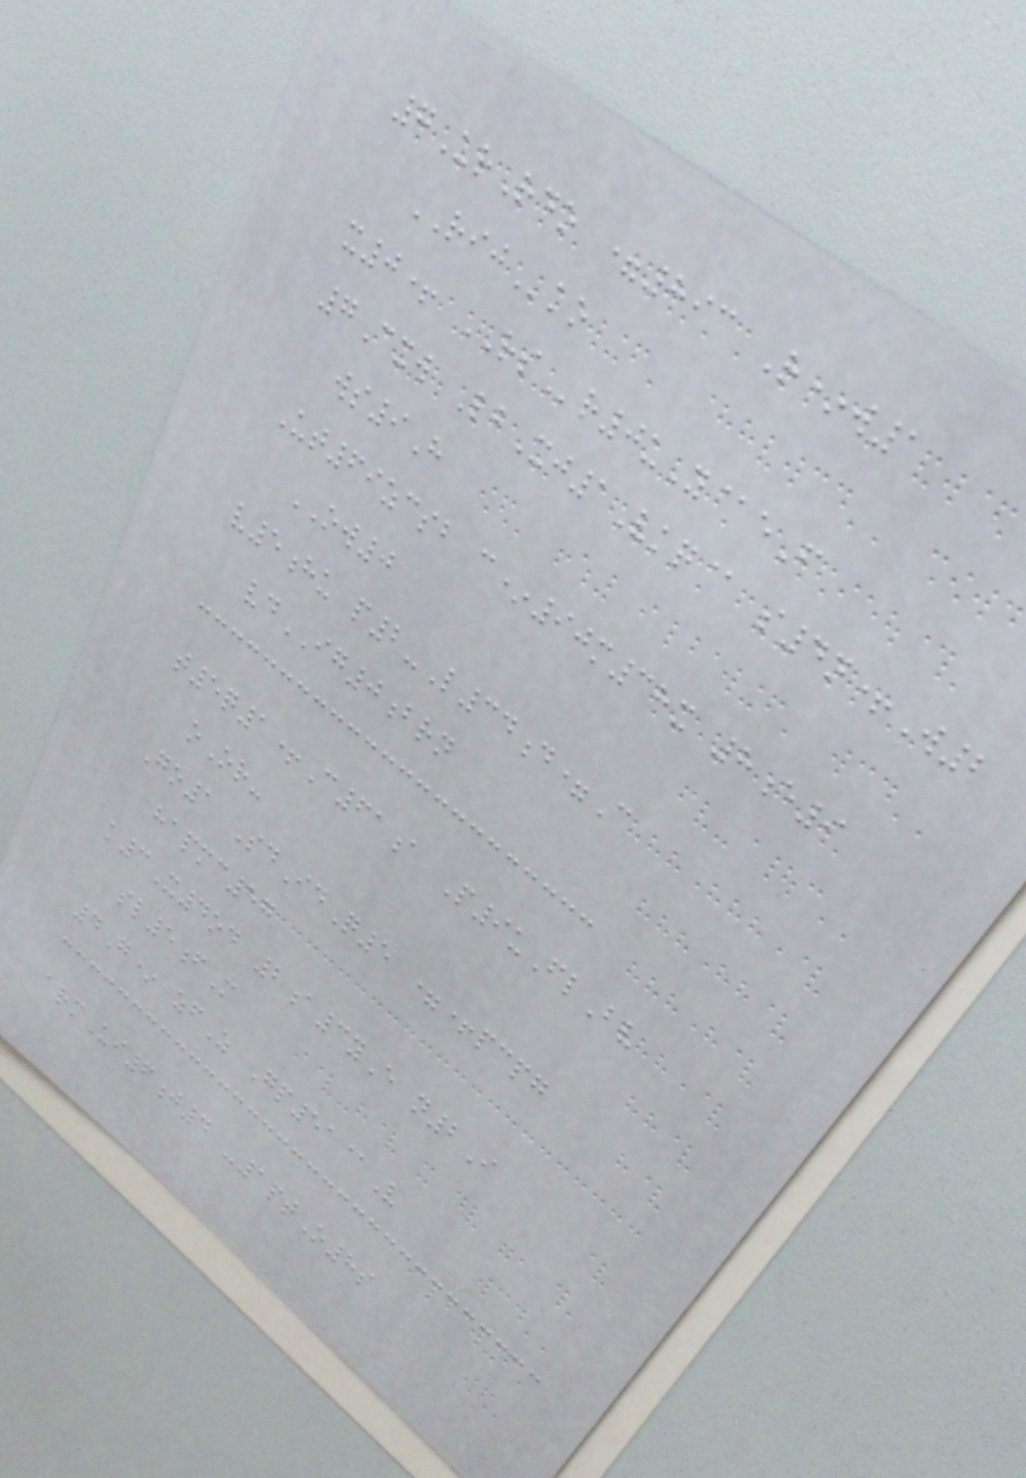7UrRdo =893 R*w1
RIJko
x0+ RSr0uY@eF
7Cxw LbXj1Vkq@ s4n+W2
ws9H
Ut69zcsb c*90m38x 8e9
OW0
v5hu p2-L34d=C
vdIG0brn
t5q1+C61a P9uFlBv
oOr-
Go1 SdIdQ5 =+pcpg
hapmc57
k3X4od 2a3yE n2I
sl5fM
4G* zfZ Gp51@V
armUi6j4 -1ptO8s
